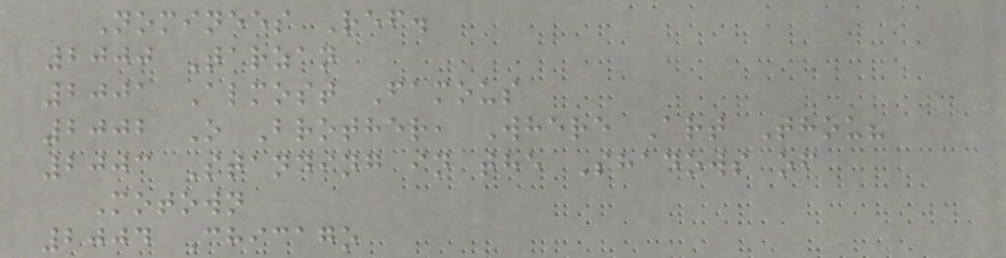Nominees Ref.
2000 Tarzan
2001 Almost Famous
2002 O Brother, Where Art Thou?
2003 Standing in the Shadows of
Motown
2004 Chicago
